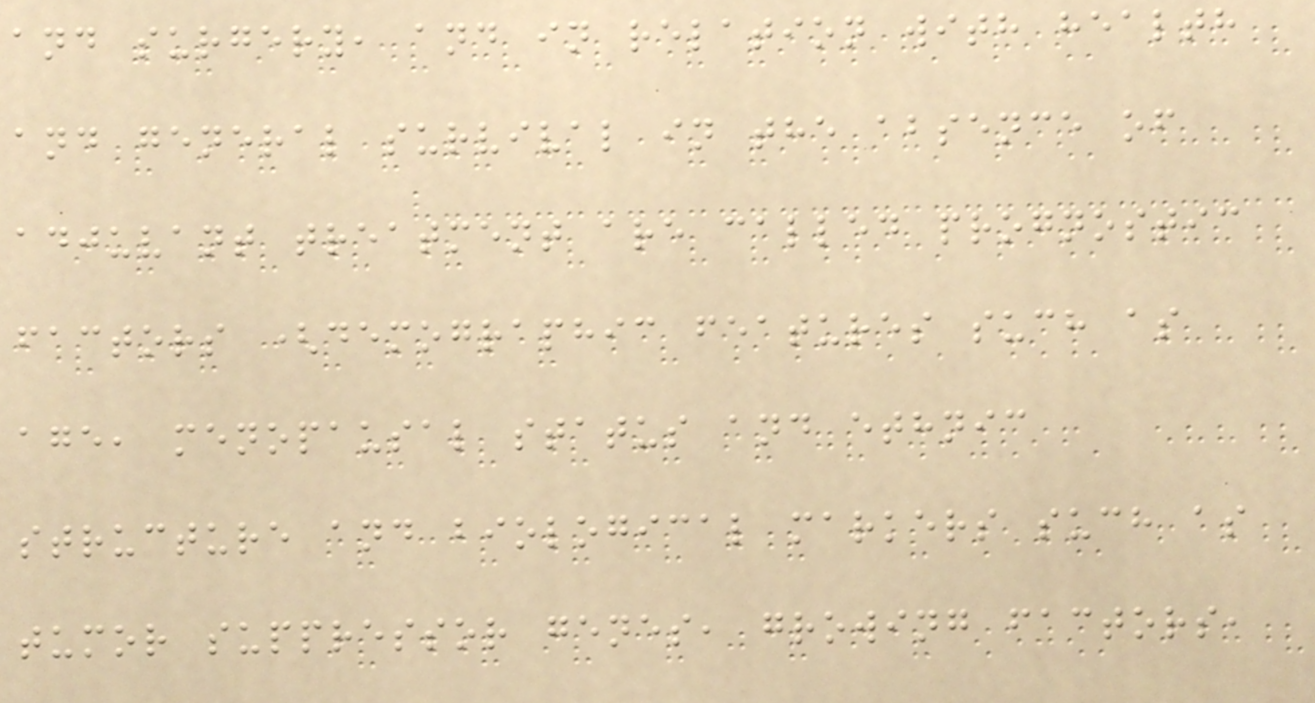and surgery, and in relation with health
and general survival in the absence of
adjuvant treatment are called prognostic
factors (demographic features such as
age, menopausal status and ethnic
structure and biological markers such as
tumor suppressor genes, growing factors,
